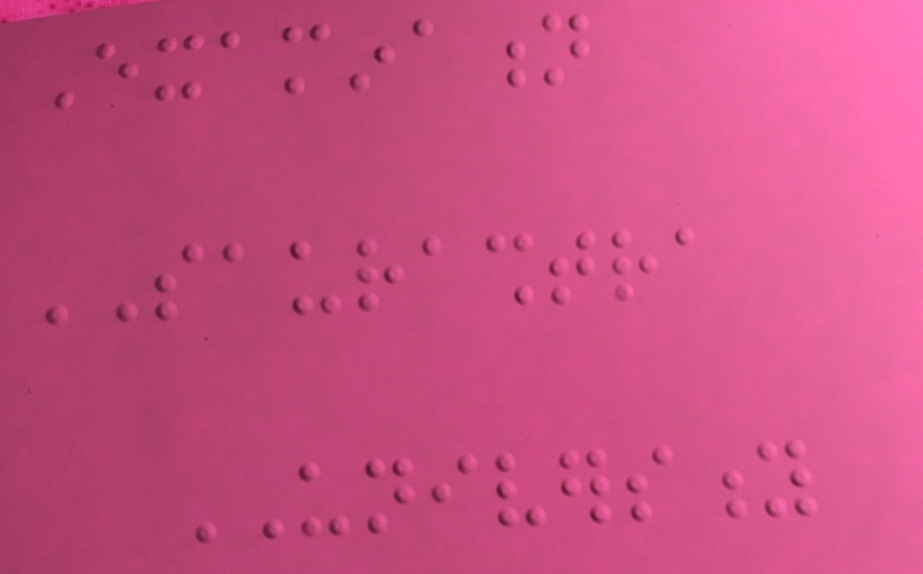Examination
SAURASHTRA
UNIVERSITY
